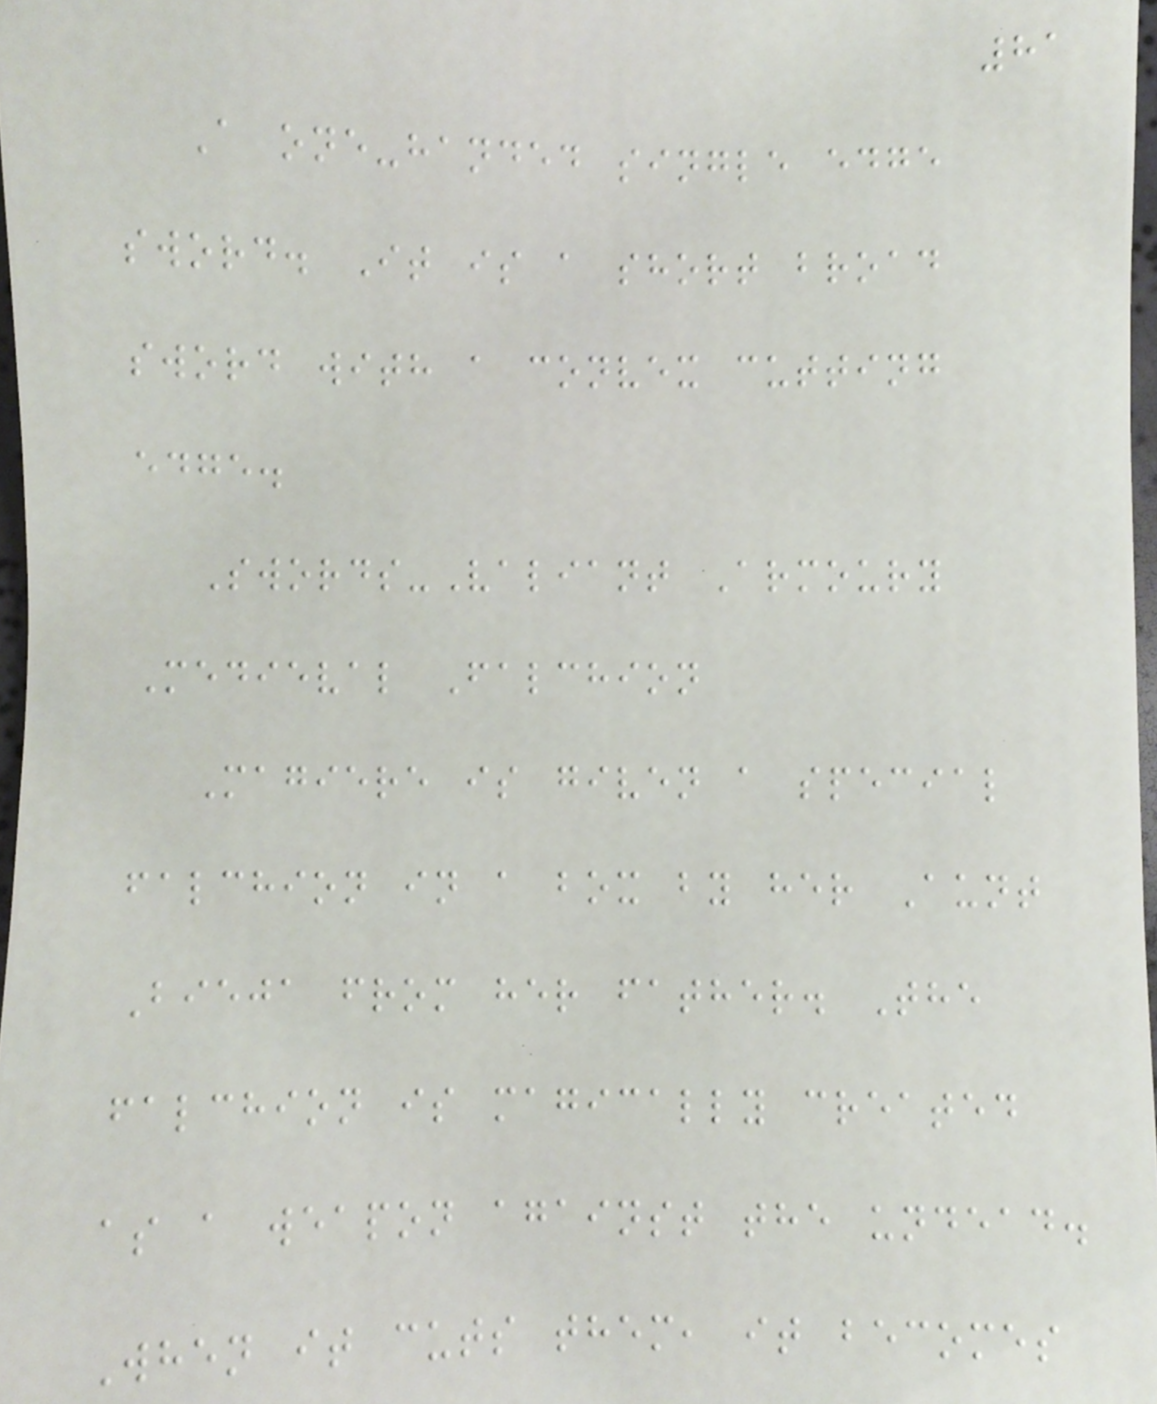81
A one-handed single edge
sword. It is a short broad
sword with a convex cutting
edge.
Swords-Valiant Armoury
Medieval Falchion
Magiere is given a special
falchion in a box by her Aunt
Bieja from her father. The
falchion is magically created
as a weapon against the undead.
When it cuts them, it becomes
